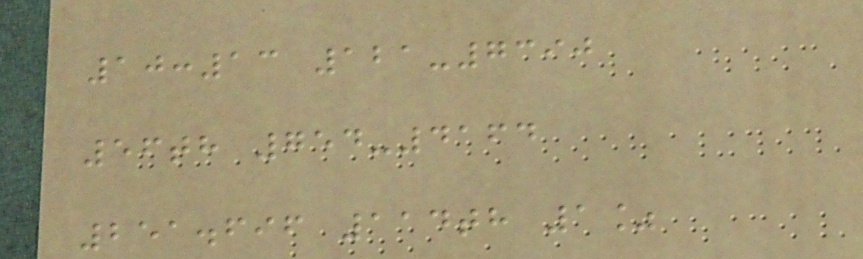10:13 121-7390
56th 754-4164
251.696 114th 1%
